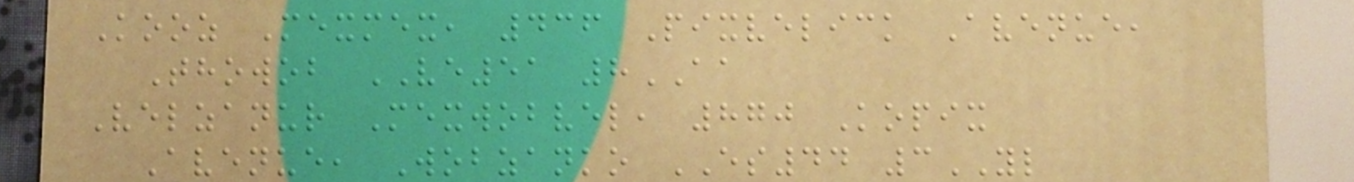Kooz Mexmex, 436 Pixvelick Avenue,
Thowob VE51 8AA
Velzanur Mexwobvel, 870 Kopix
Avenue, Wobzanko ES44 3YL
